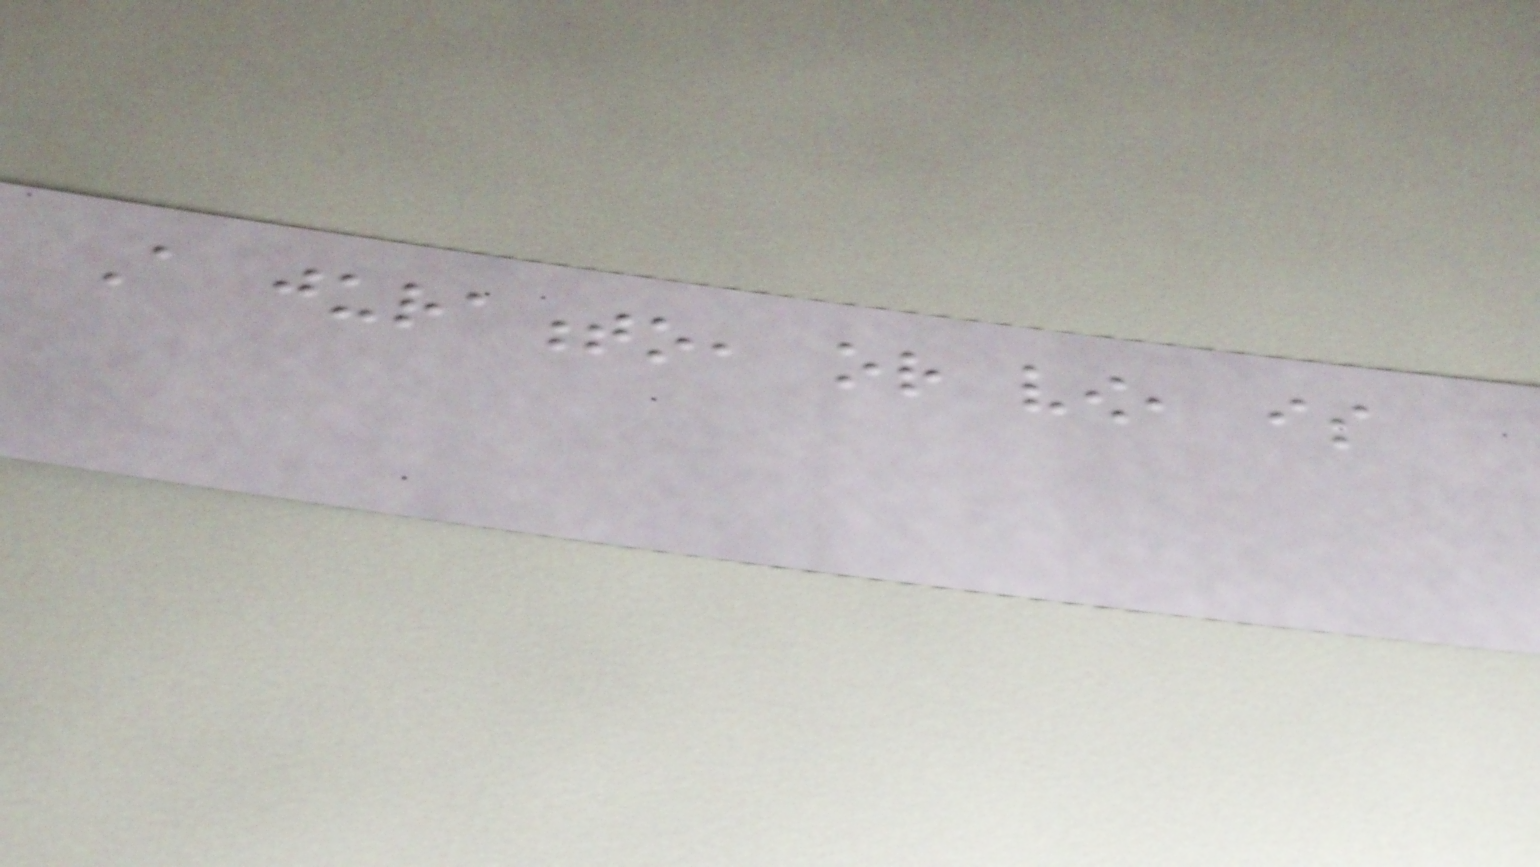A juramento, or vow, is
